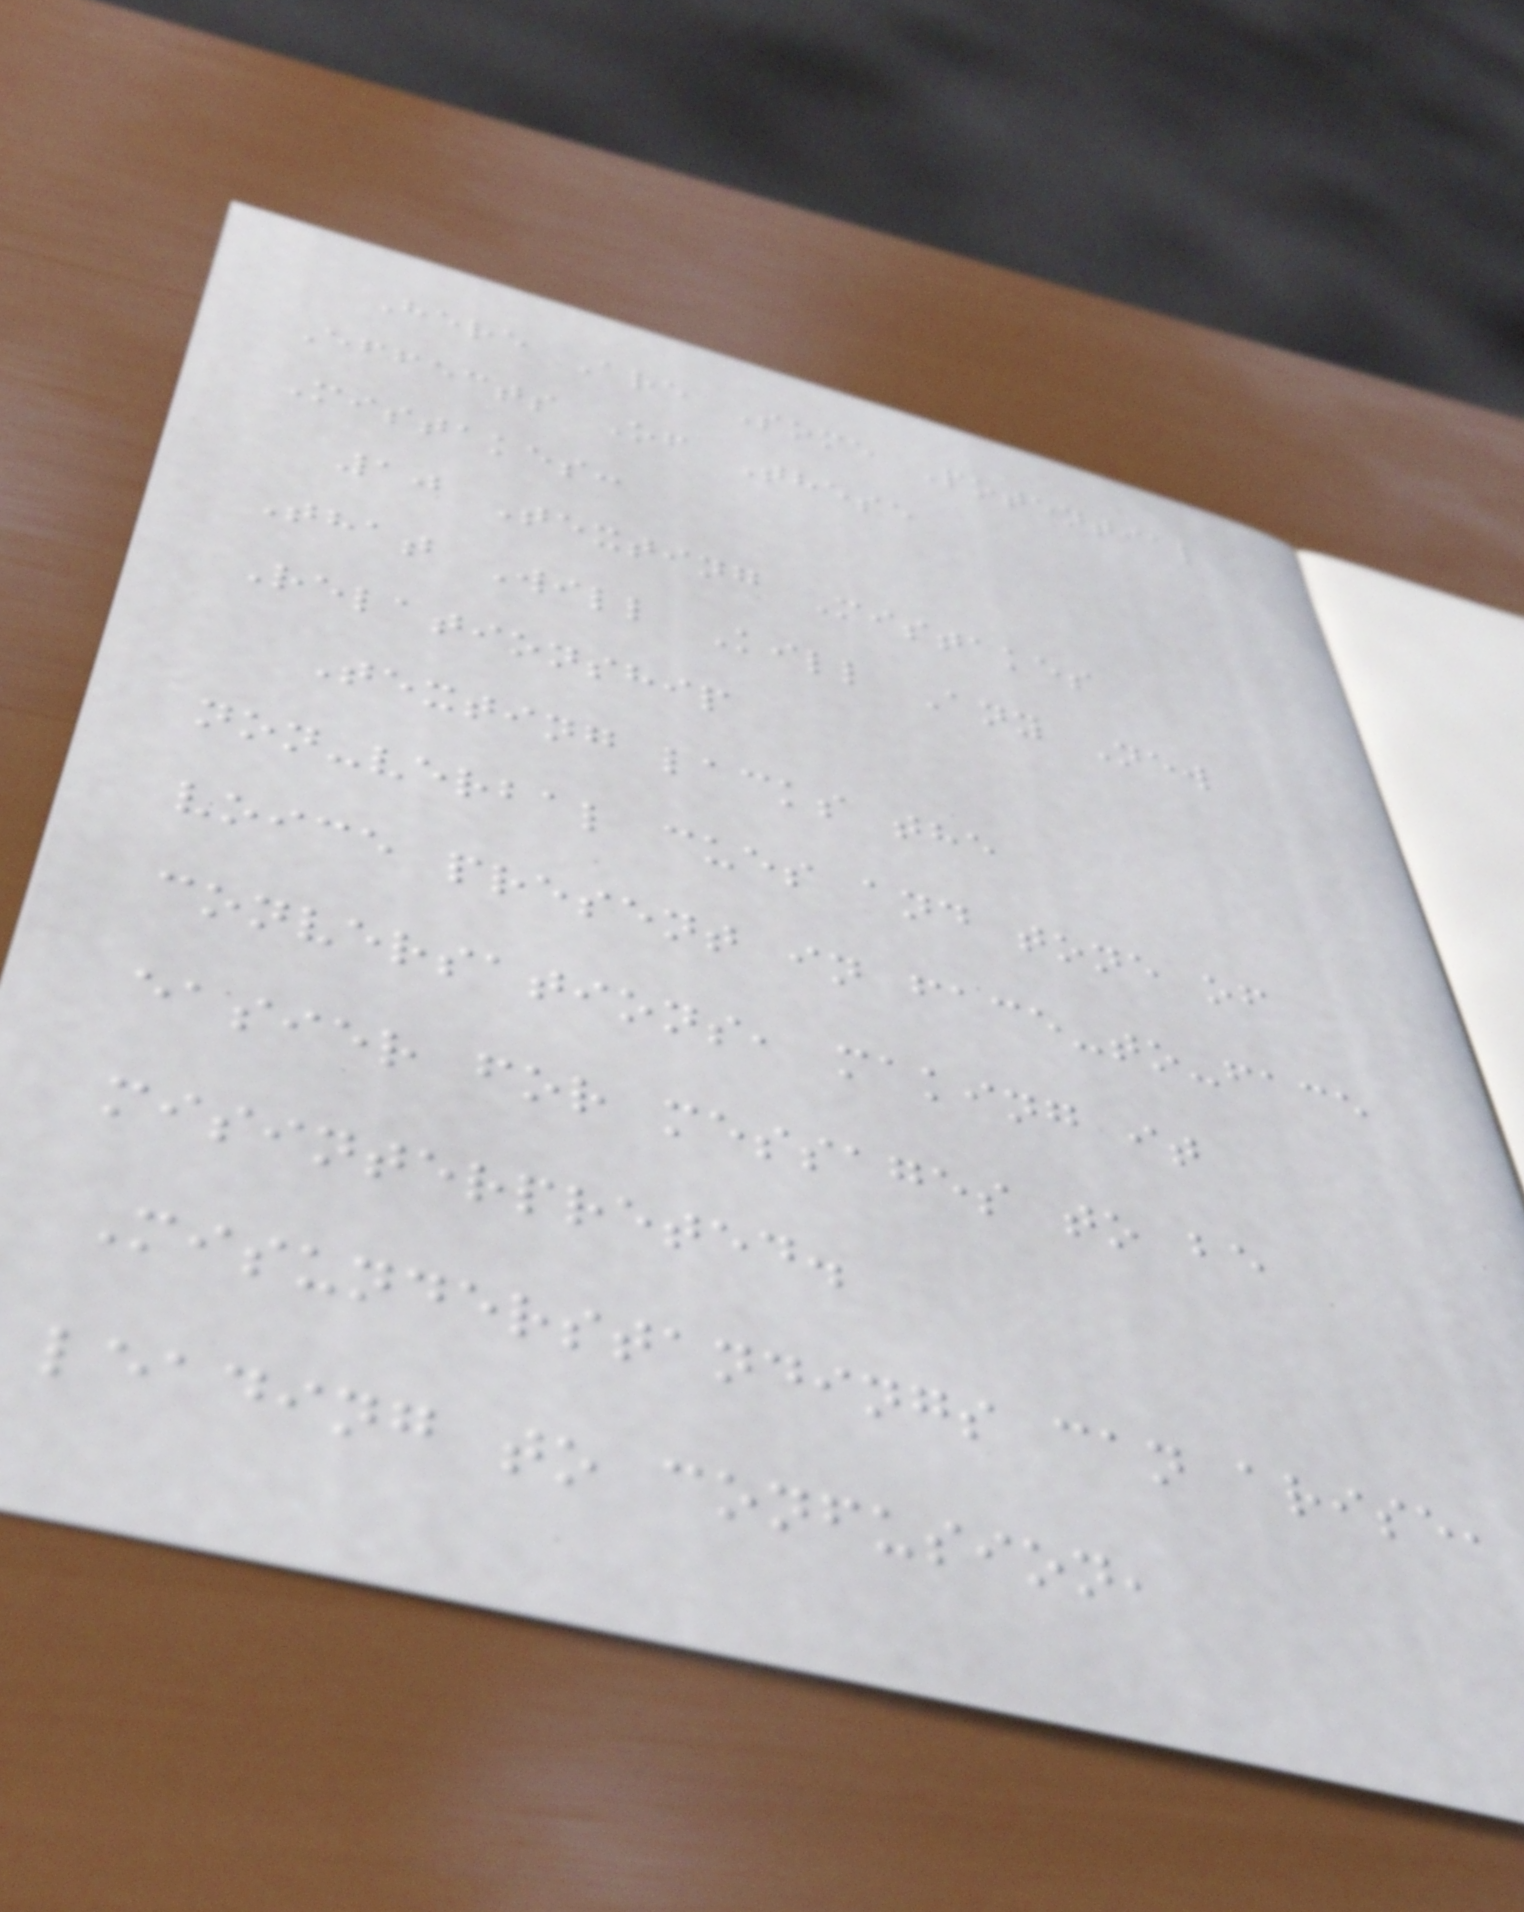Here Are Some Potential
Effects Of These
Mistakes:
10 Texting Mistakes
That Will Kill Any New
Relationship
Texting lacks the
non-verbal cues and tone of
voice present in face-to-face
conversations, making it
easier for messages to be
misinterpreted.
Misunderstandings can arise,
leading to confusion,
